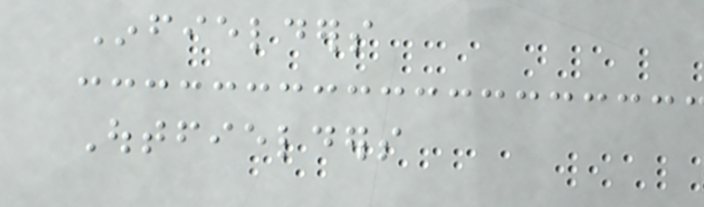Infielders
Outfielders
